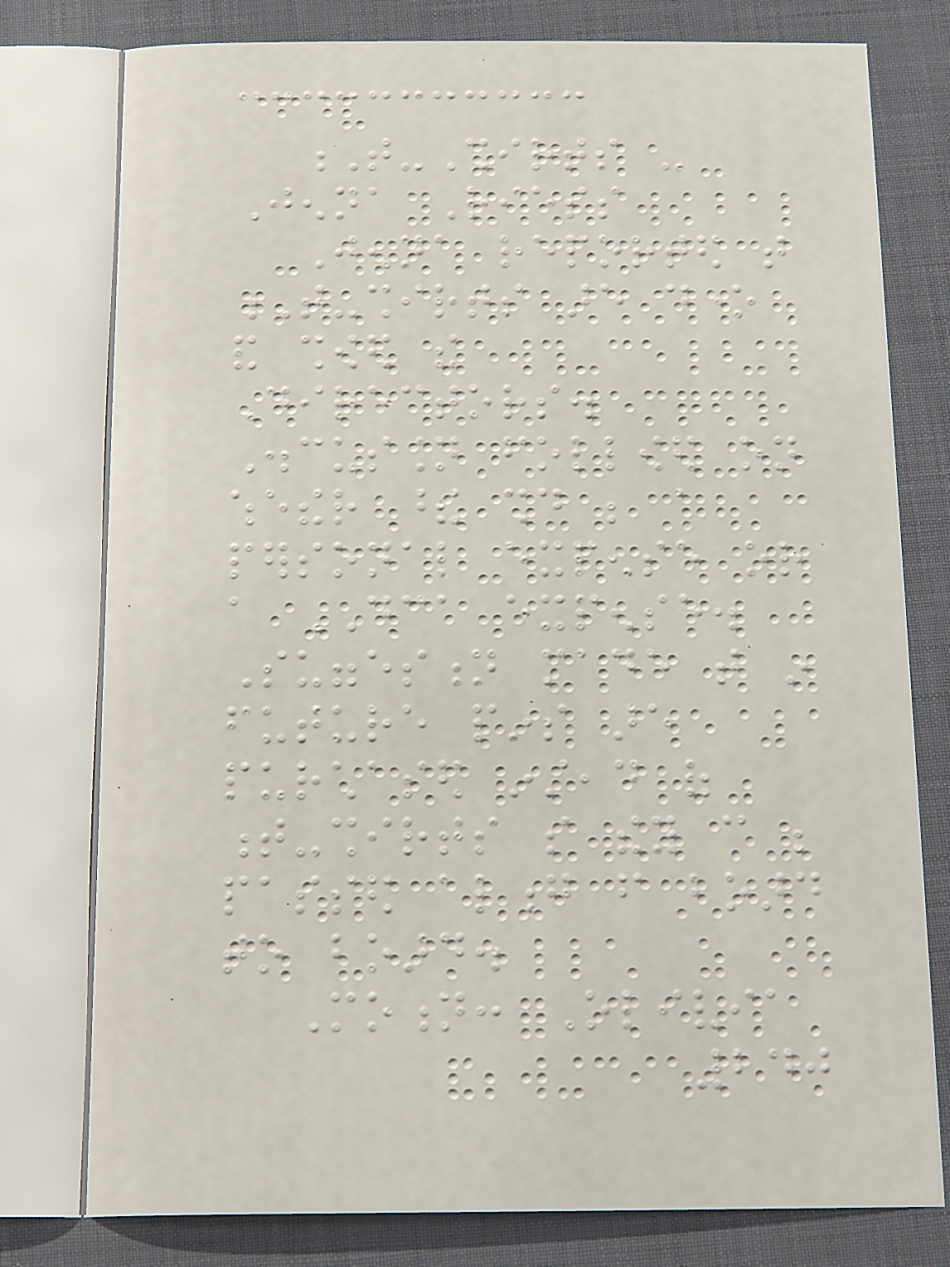T-Shirts -
Jenna Riess
Jenna reported that
T-shirts are done
and showed the
Directors.
Discussion followed on
whether these should be a
personal expense or
a DCA expense.
Suggestion made that in
future pins are
purchased instead of
t-shirts so they can be
passed along from board
to board.
Motion: Olivia
240
